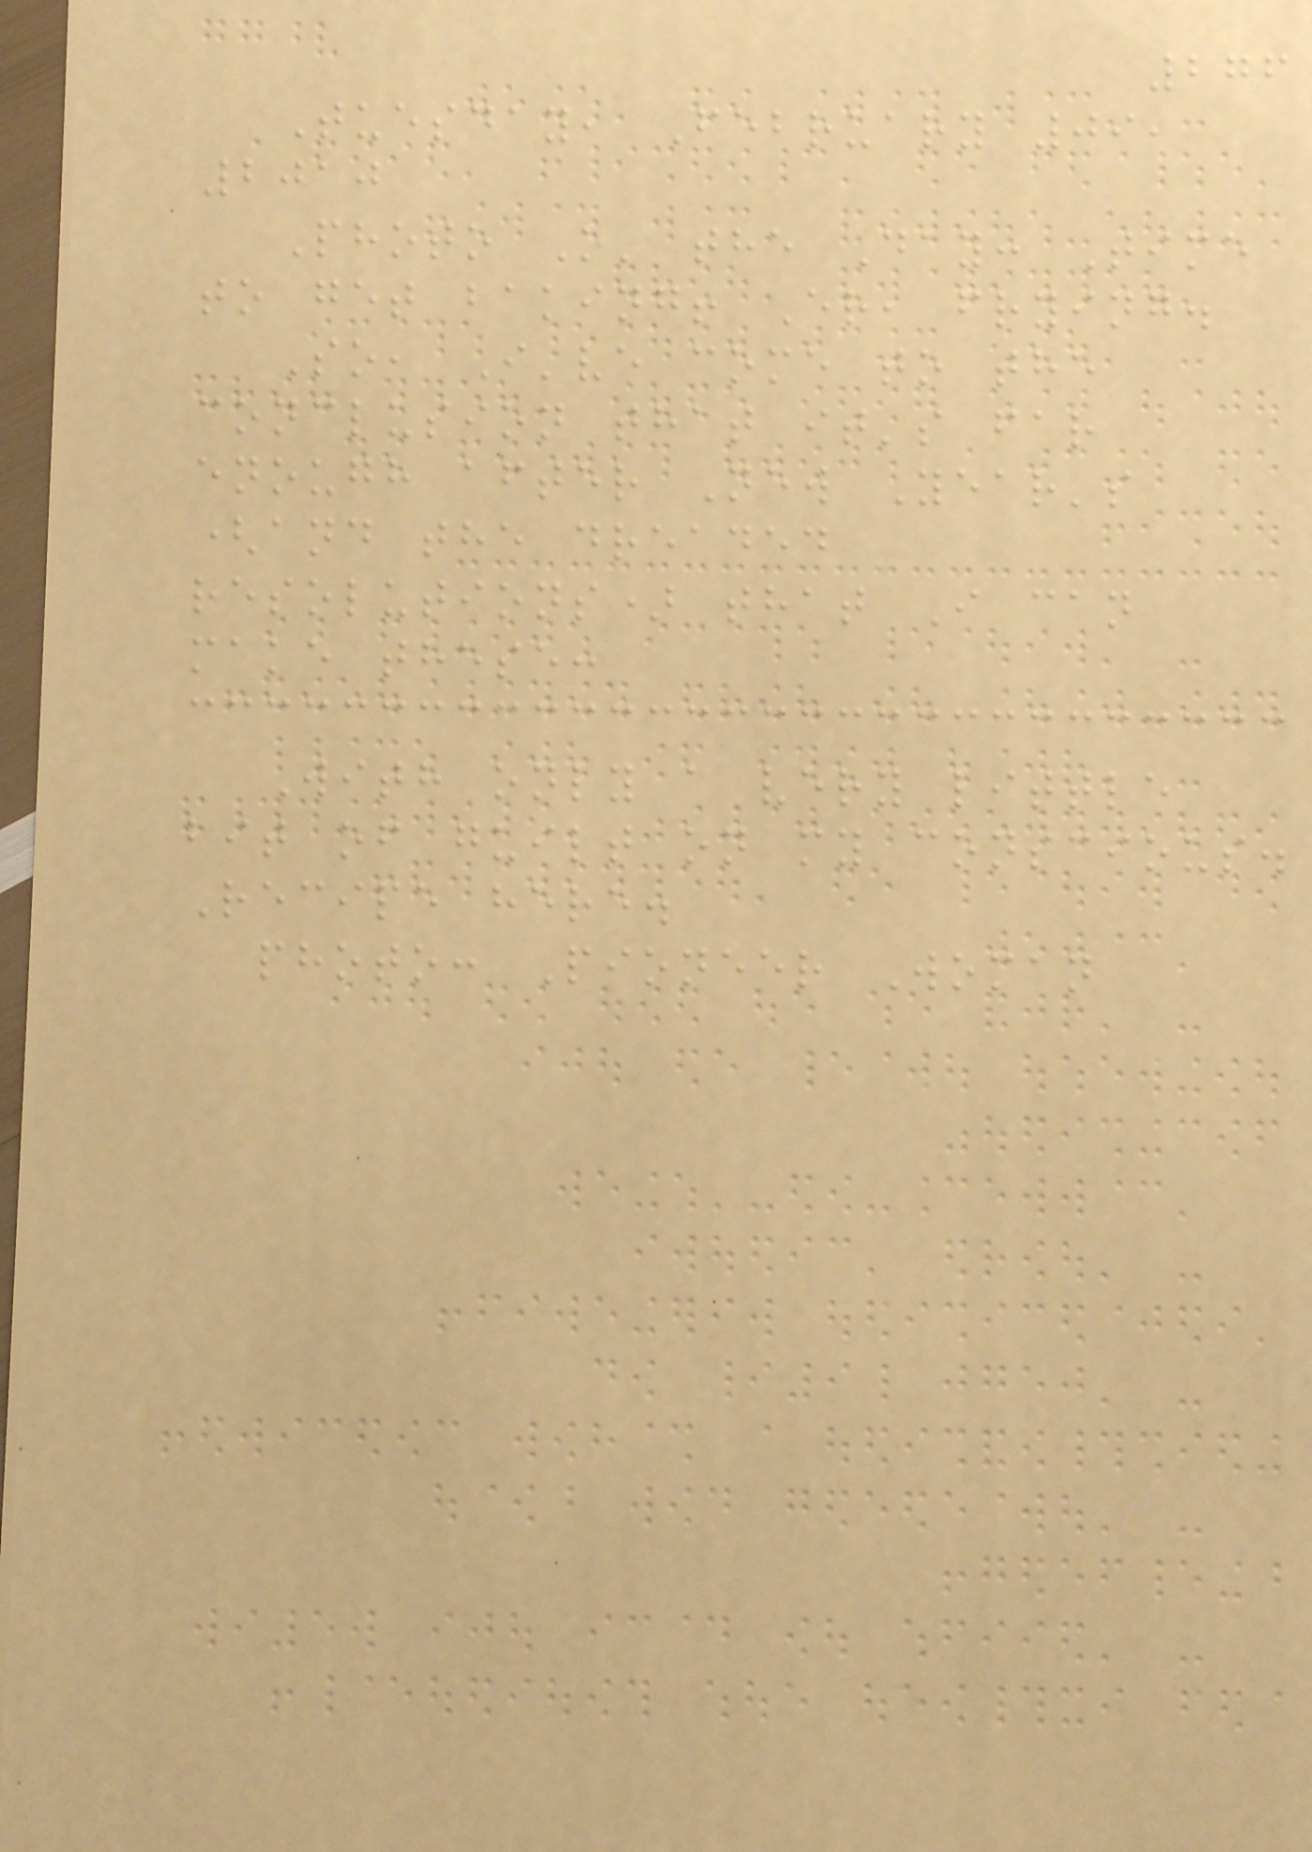276
Tuesday, February 09,
2010
Photo O' the Day: Time
to get baking! Er, frying.
So, I've come to the
conclusion that it's far
enough after New Year's
(and the dreaded
resolutions) that I can
make these:
With only a very little
bit of guilt on my conscious.
Recipe here.
photo: Pioneer Woman
